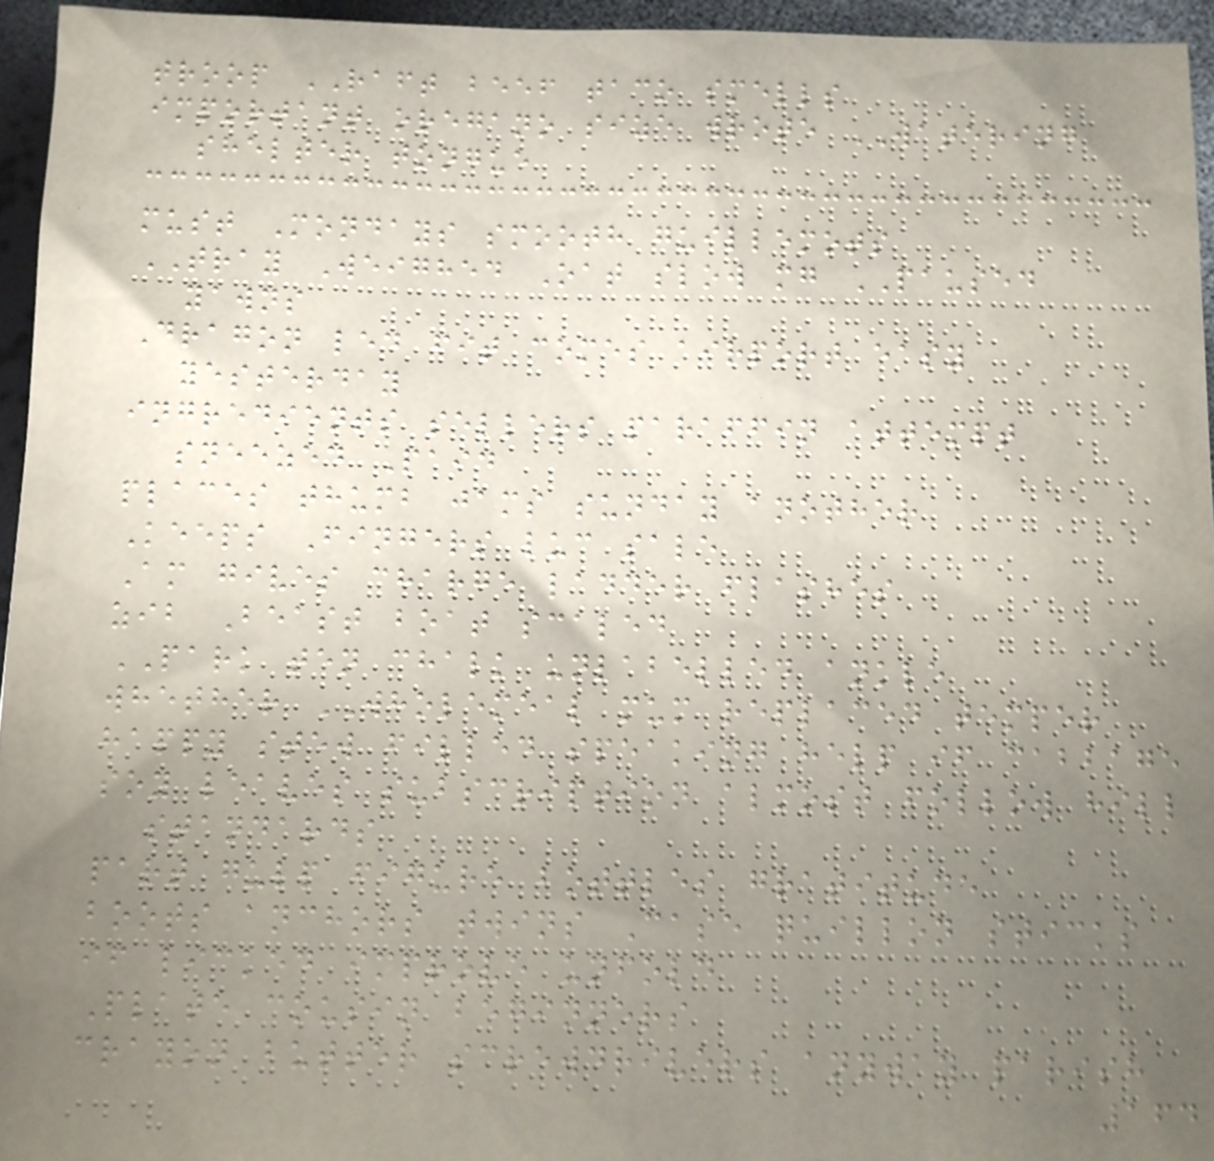troop RAFT beef taco smells
important oregano size wrote WATERING
shelter tongue
must Mondays smooth guillemots
TRAY Weighed Oat slow mg PAUSED
yawns
Dragon led fit comes airport easy
yesterday
ingredients sellers paraffin attempt
sneezed Paid
places thumb jams sunday another
Keeps Fingers luc sale
Am gives charge ladder flashes
zib Beast boat scaled
PARK ten chalk unlabelled ankle
whether WHOLEMEAL mum replaced temper
happy stew filled speaking help if cabbage
soy leaves subscription almost follow hill
standards
part gulp figure bottles gratitude
boots anchors twins Case quillon sticks
if licked improve unfold
Plate cousin beginners
crayon butter screwdrivers anyway parish
164
